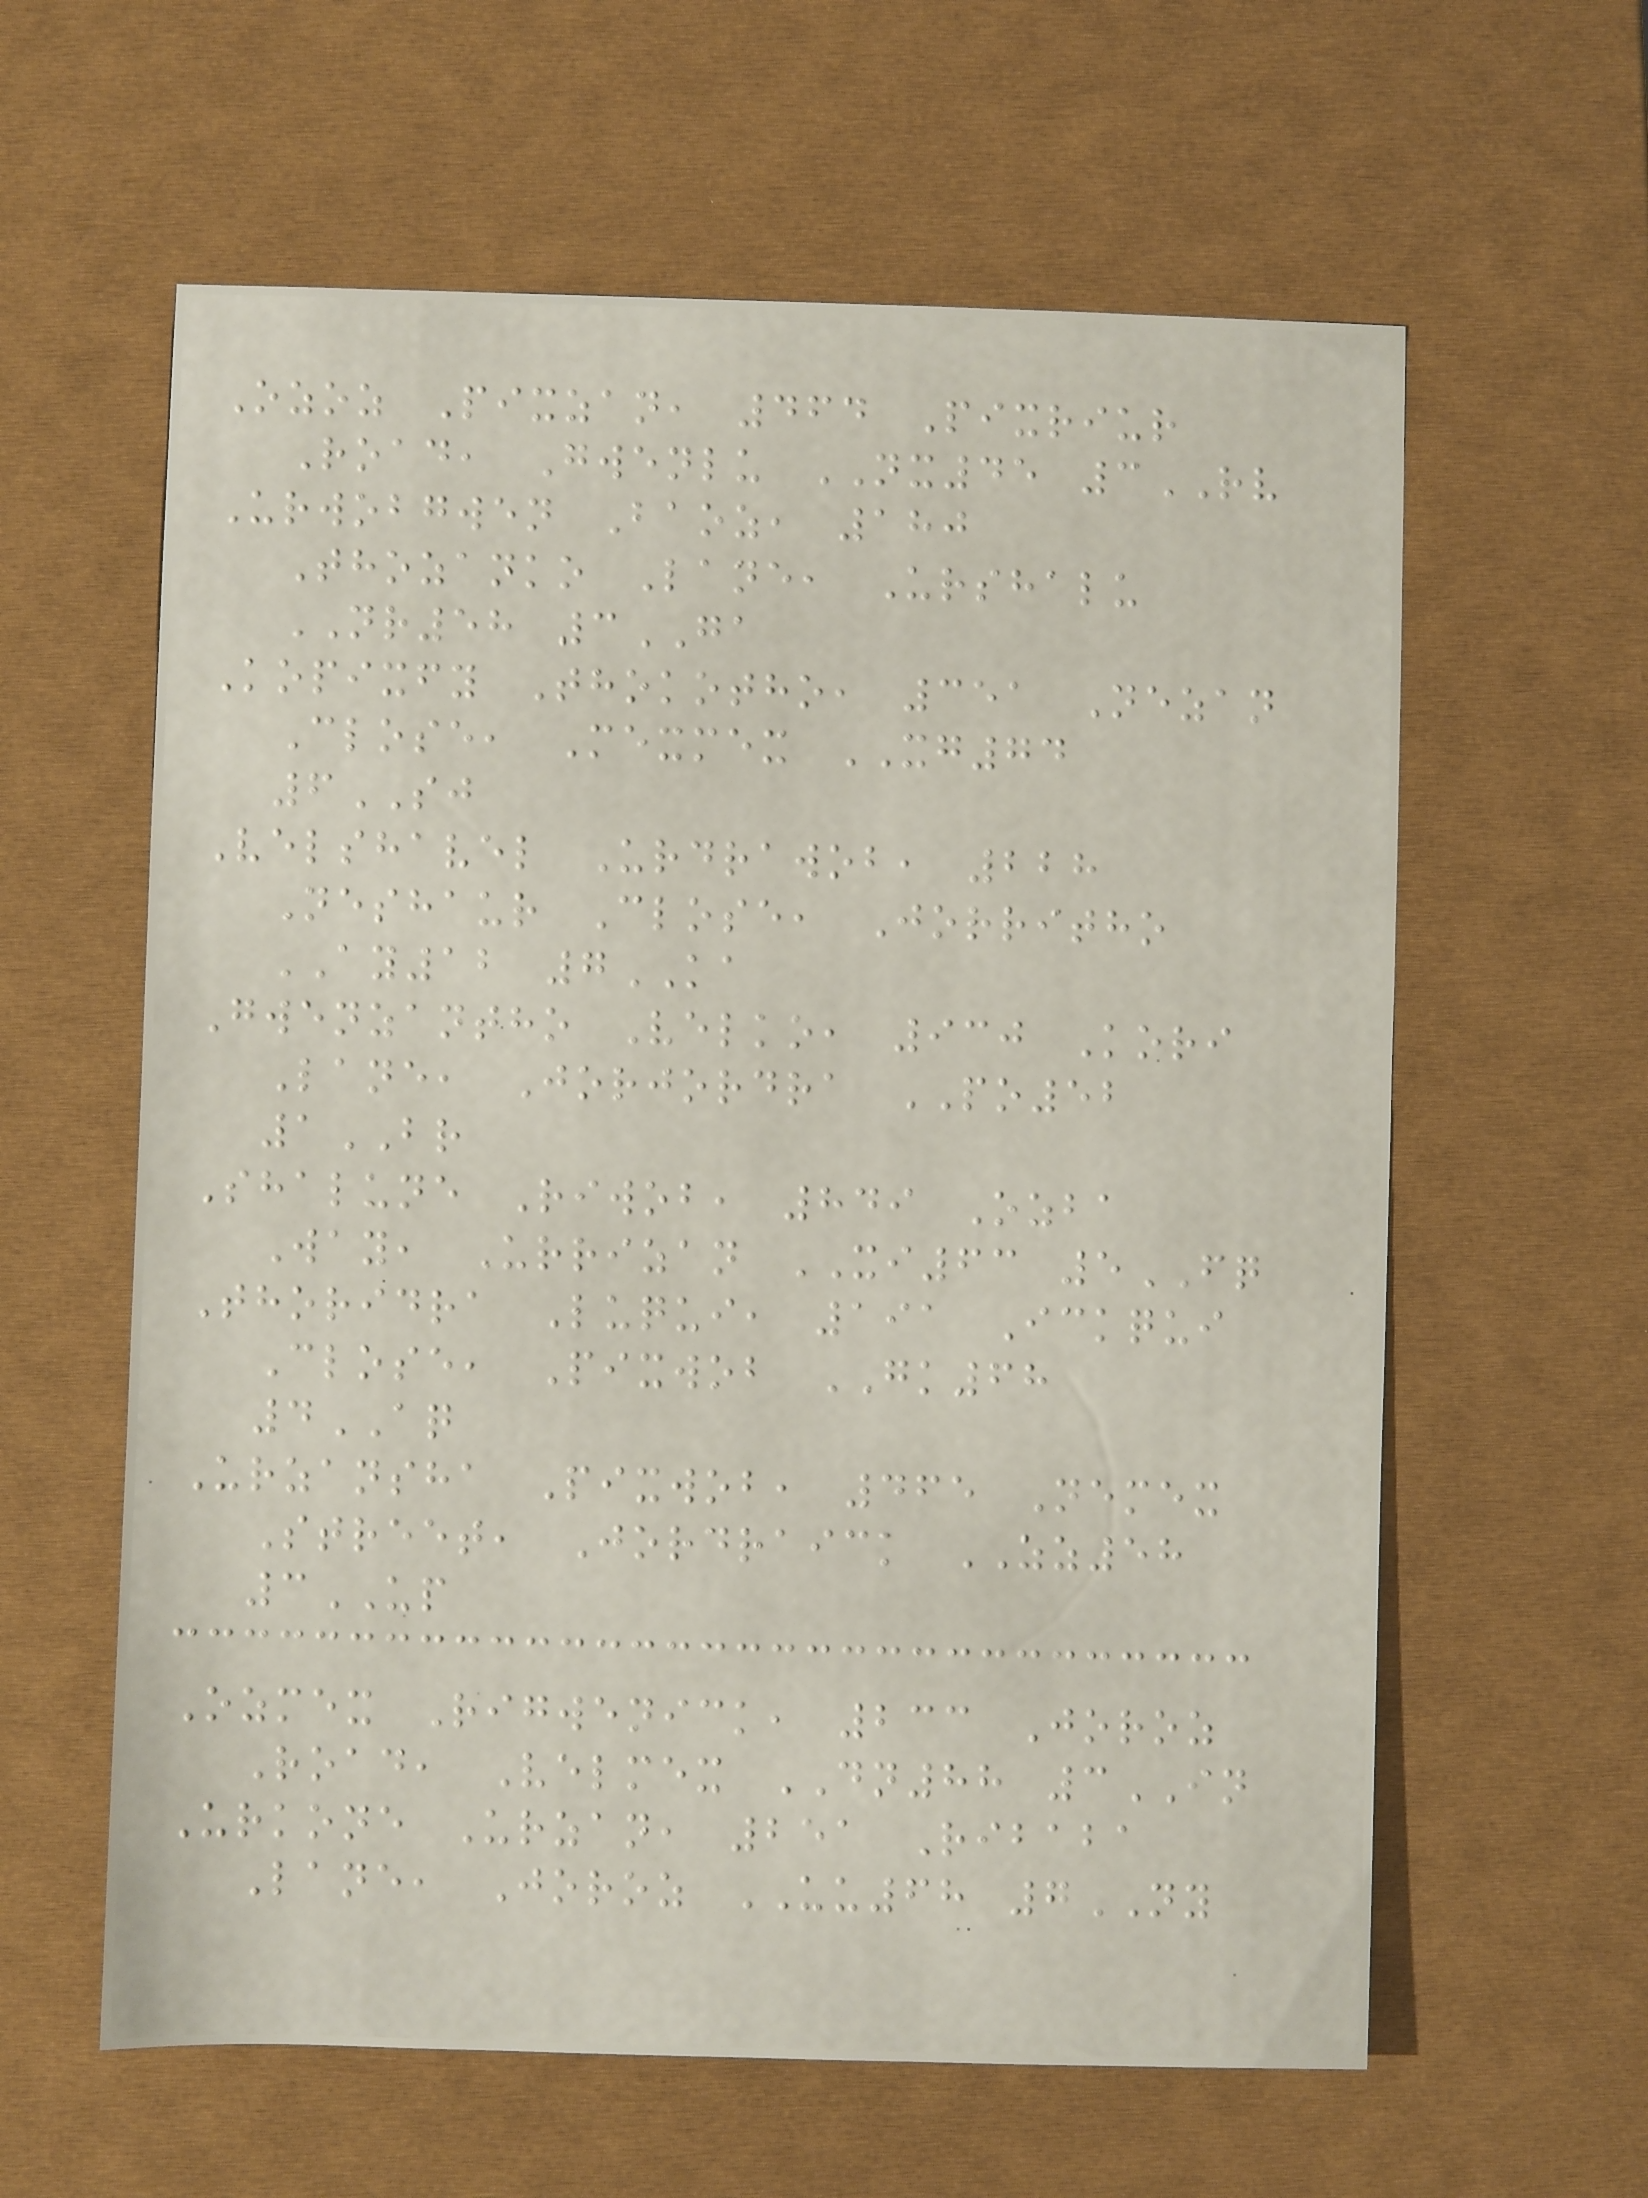Ozoz Pixzan, 464 Pixriur
Road, Gwenlu NX45 3RV
Urwobgwen Baoz, 180
Thozanko Lane, Urshalu
NR58 3GA
Kopixfy Thokotho, 351 Nezan
Close, Mexmex XG74
6SJ
Velshavel Urdrawob, 228
Neshaur Close, Jorritho
AY12 7KA
Gwenzantho Velko, 930 Kori
Lane, Jorjordra PO52
1BR
Shalune Riwob, 849 Ozba
Way, Urrizan XI63 5FQ
Thoridra Luqui, 191 Ickqui
Close, Pixwob GK68
4AQ
Urzansha Pixwob, 465 Nemex
Street, Jordraick ZZ58
3UP
Ozmex Rigwenick, 233 Joroz
Road, Velmex DN88 3IN
Urkone Urzan, 251 Ribaba
Lane, Joroz UU68 7NY
